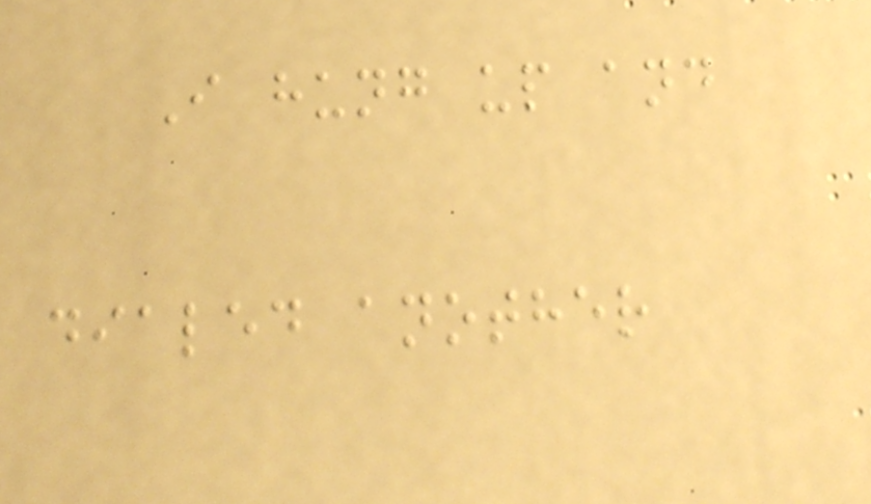I hung up and
dialed another
